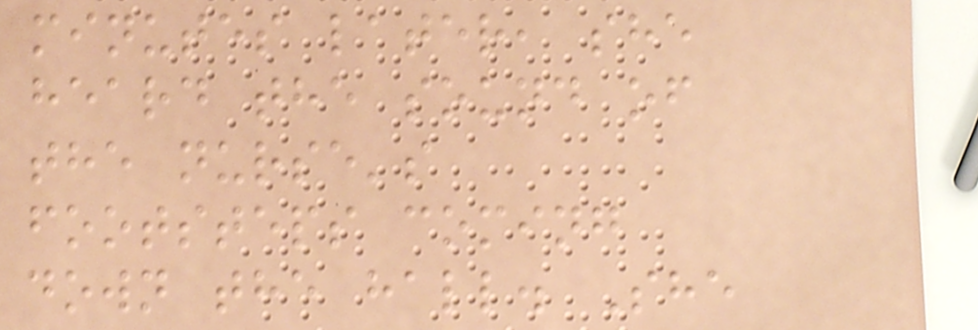minutes later, she
heard the sound of
the nurse's
footsteps coming
down the hall. She
